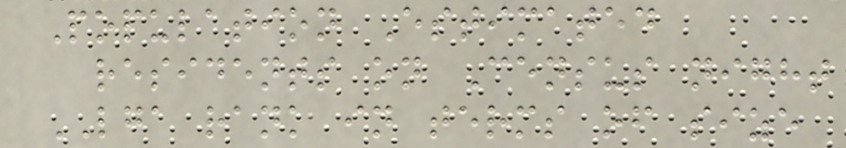Population Estimated
residents on Census night
LGA rank in terms of size
